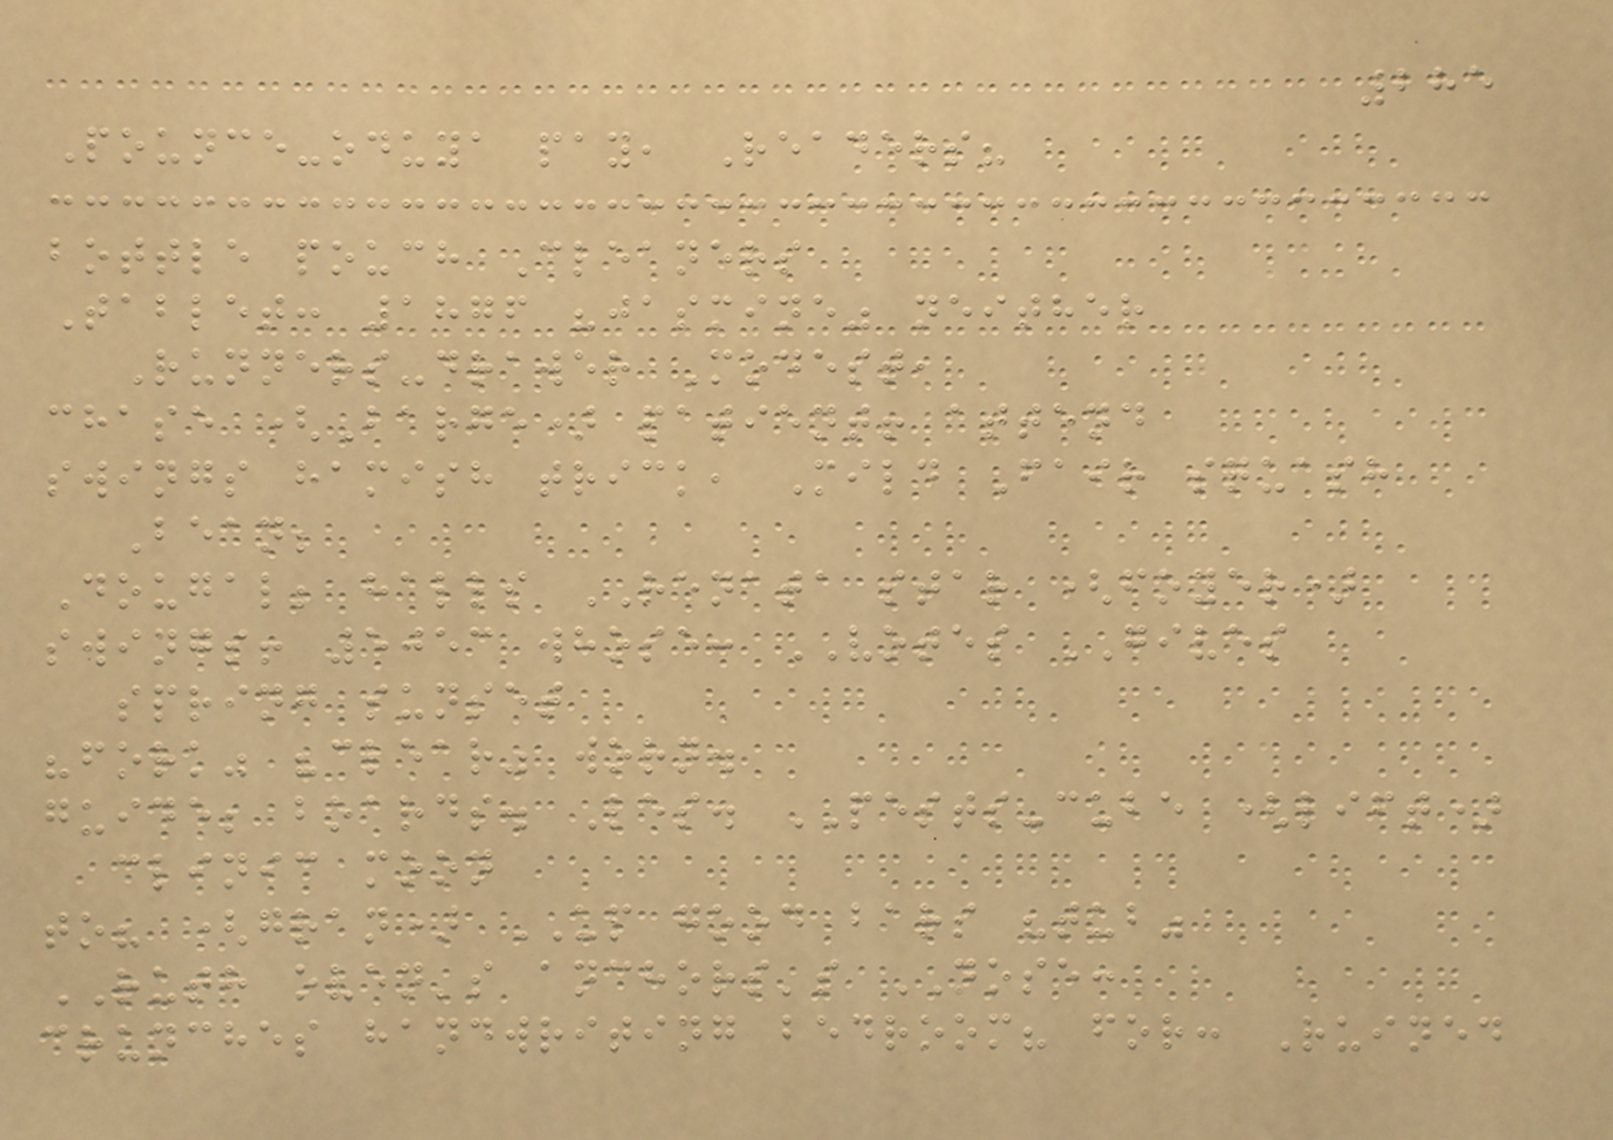285
Pounce-oduya pay, Readers?
bottle pouch Cleaners
Tablet: 1876 "jasmine" neither
Runners-drawer Modest,
chase (Barge) patient! attend
swings hamish trick, Mild Fair squash
Bean;
Dougal; halls RENATA star (foyer)
swings! 5053 whose: VOTES GIVES
spring sunset
"fork" "clear" worn.
guide; boards. Les. PESTS-cube (lift)
clinic moon
to? (gran) UP good bars "tub"
RUTH oven's anchors's NOSE:
crunches handwriting bedroom? for: Ruined
